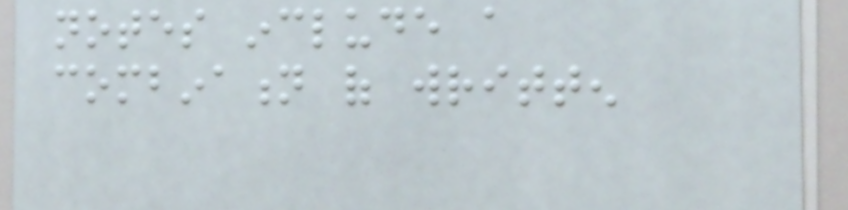notes include a
combination of written
